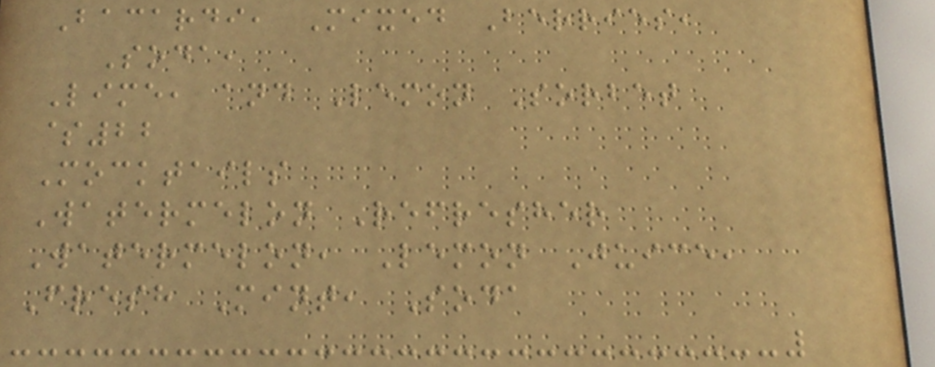Bacardi, Mixed Berries,
Soda,
Lime, and Lemon Sorbet
$22
Mocktails
Watermelon Refresher
Watermelon, Lemon Juice,
Fresh Mint, Soda
